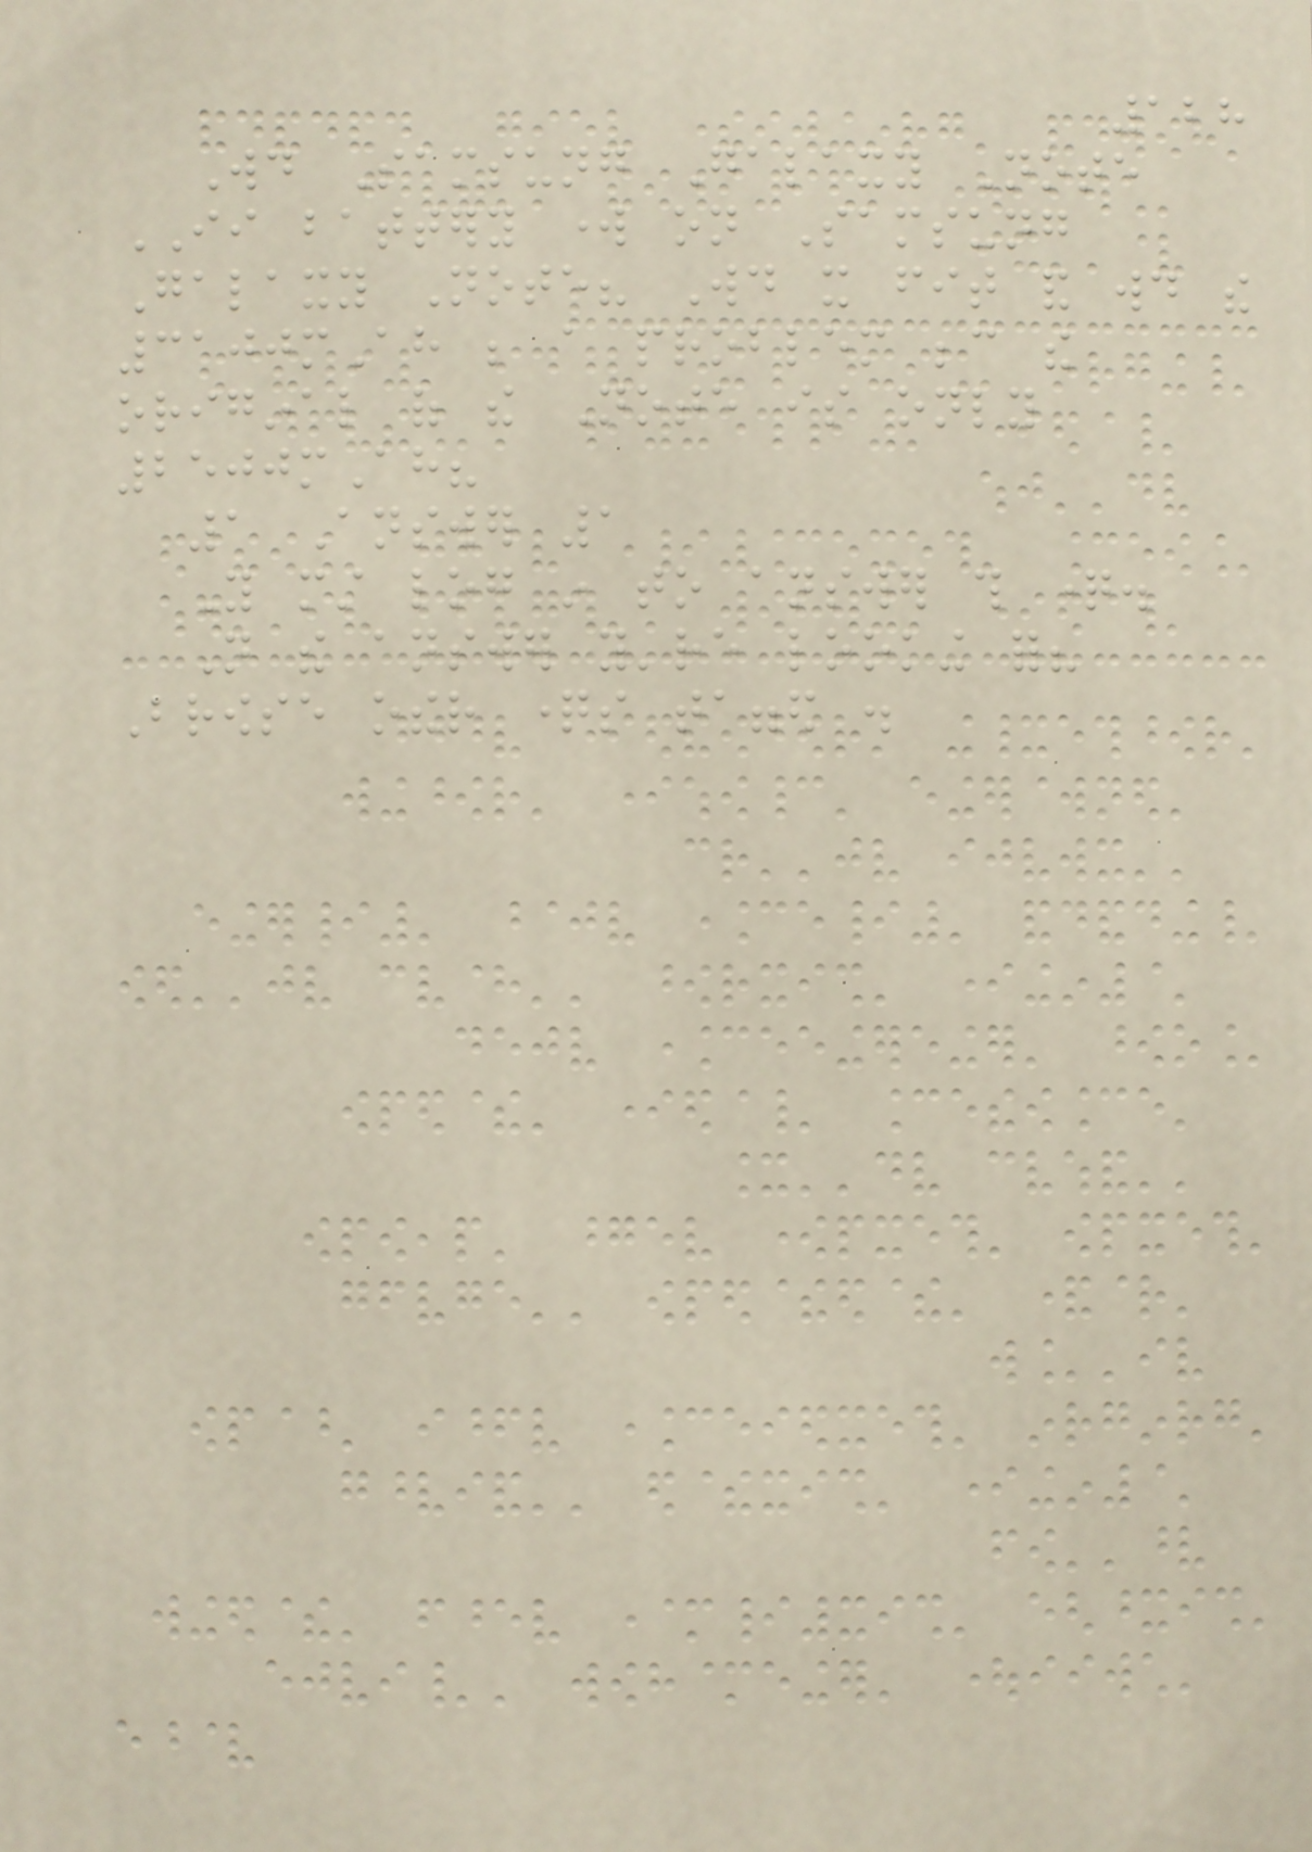128
Would Samsung Galaxy Note
II battery work on Samsung
Galaxy Note? Would it fit and would the
3100mAh be a problem because the
original of the Note is only
2500mAh?
1 Answer 1
You must log in to answer this question.
Not the answer you're looking for?
Browse other questions tagged .
